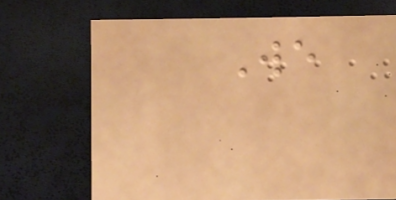We
